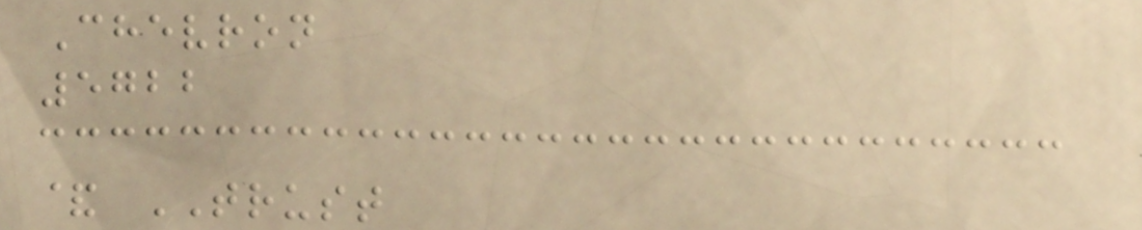Chevron
5722
& TRUST
